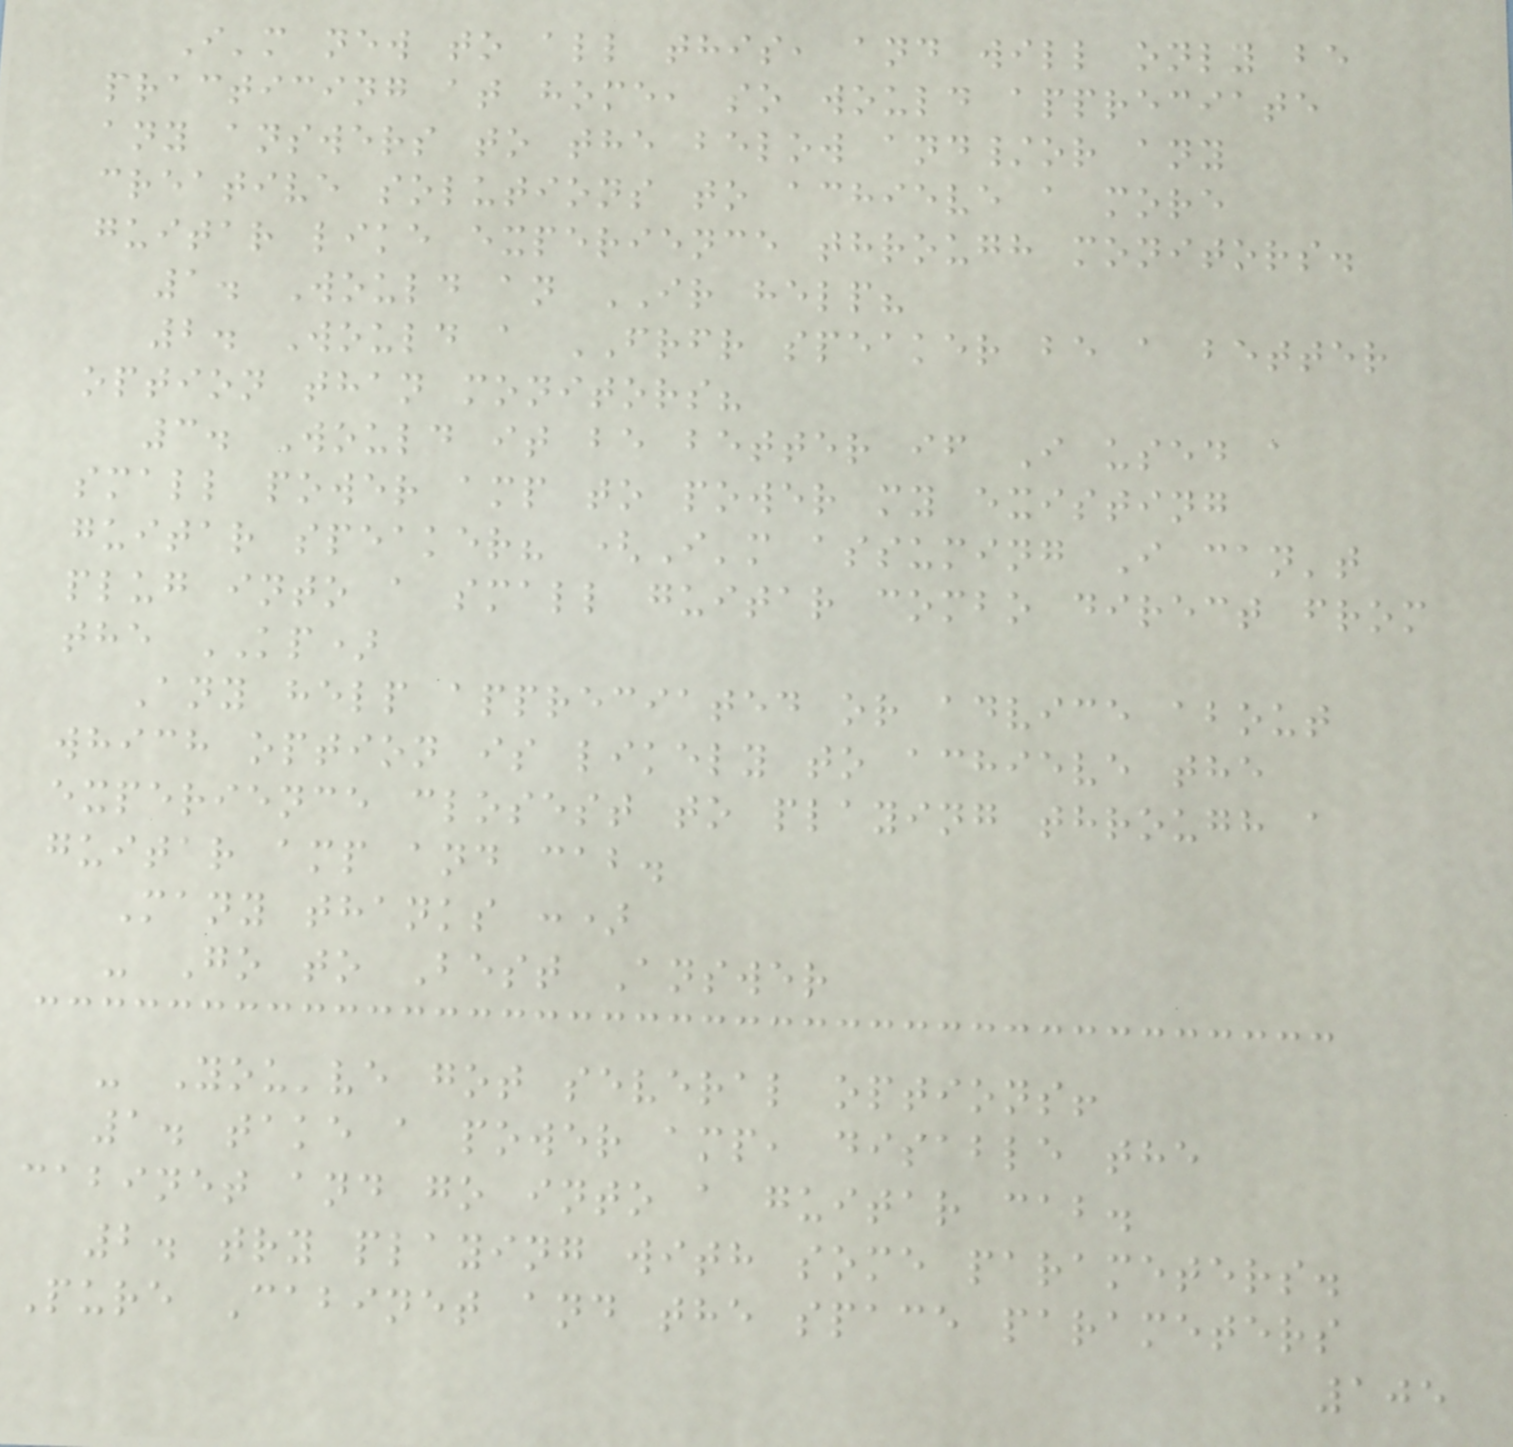I'm new to all this, and will only be
practicing at home, so would appreciate
any answers to the below and/or any
creative solutions to achieve a more
guitar like experience through monitors.
1. Would an IR help?
2. Would a FRFR speaker be a better
option than monitors?
3. Would it be better if I used a
small power amp to power my existing
guitar speaker? (I'm assuming I can't
plug into a small guitar combo direct from
the KP)
Any help appreciated or advice about
which option is likely to achieve the
experience closest to playing through a
guitar amp and cab.
Many thanks :)
- Go to Best Answer
- You've got several options!
1. take a power amp, disable the
cabinet and go into a guitar cab.
2. try playing with some parameters.
Pure Cabinet and the space parameters
105
